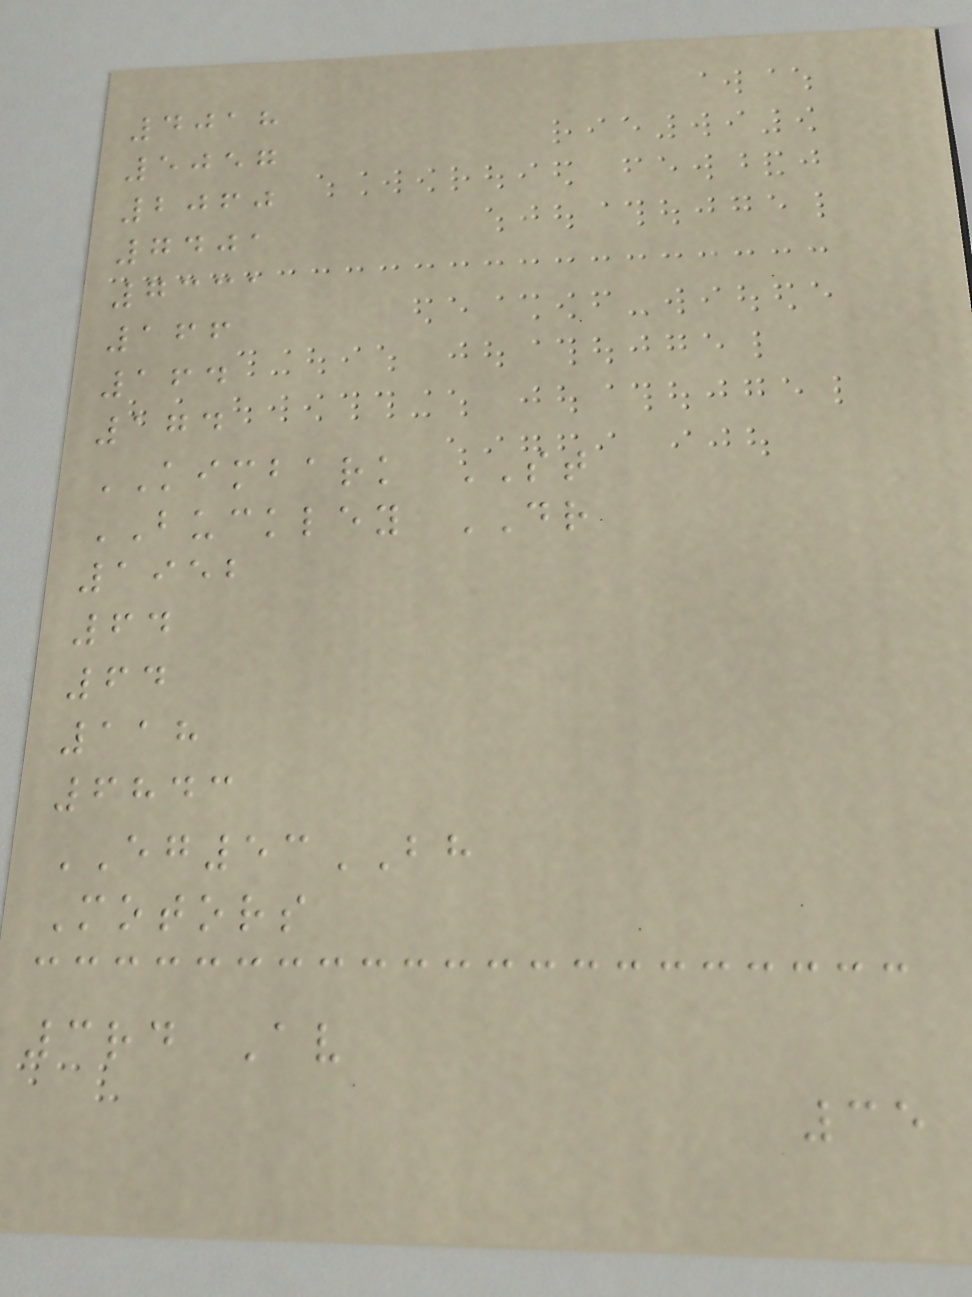4018
5057
2060
7401
7331
166
164
174
KIMBARK ST
BUCKLEY DR
1952
64
64
118
6843
EG53BH
Motors
3rd Av
35
